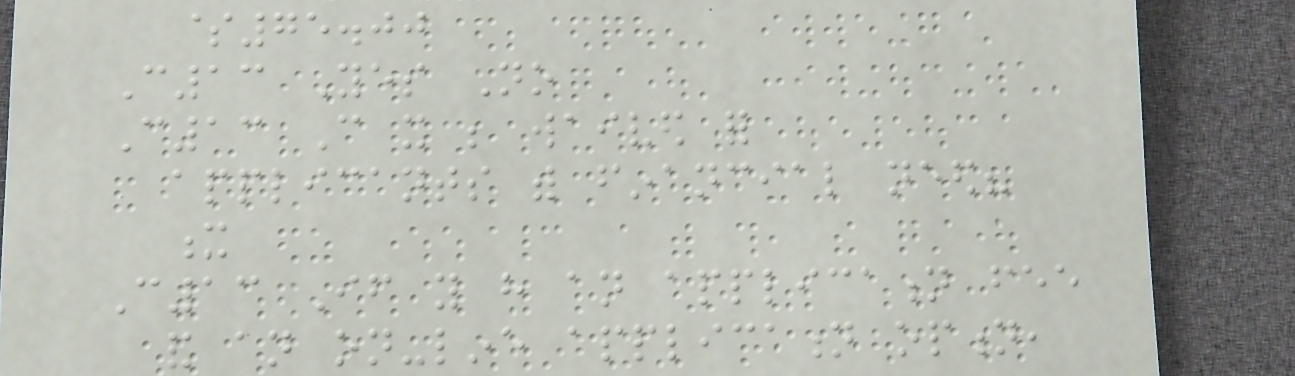$75.00
C13 Yes No
C13 Can it be waived for
applicants with financial need?
x
C13 If you have an application fee
and an on-line application option,
